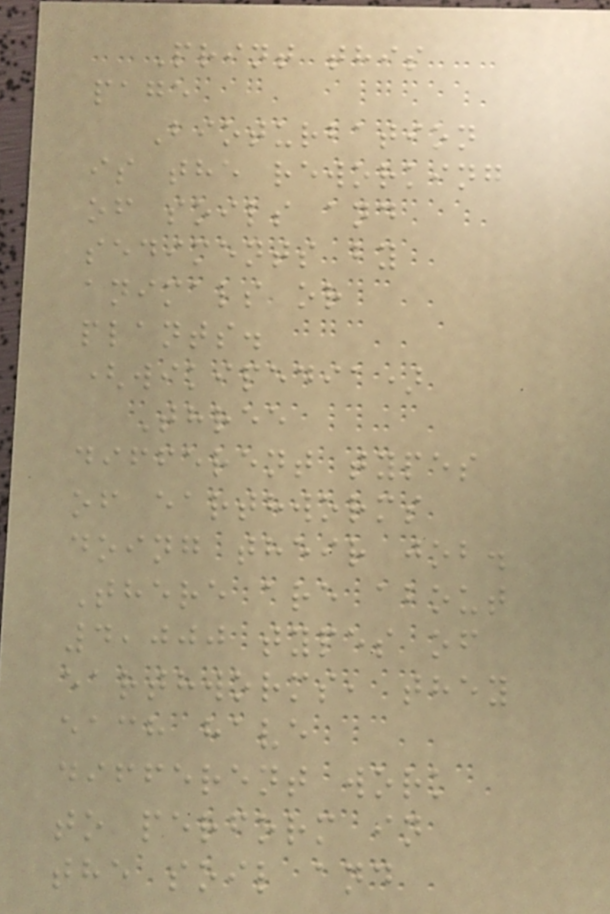Print this
page
Bioturbation
is the reworking
of soils and
sediments by
animals or
plants.
(wikipedia)
Three
different types
of earthworms
doing their job.
There are about
4,000 types of
earthworms, they
each have
different work
to perform in
the soil and
